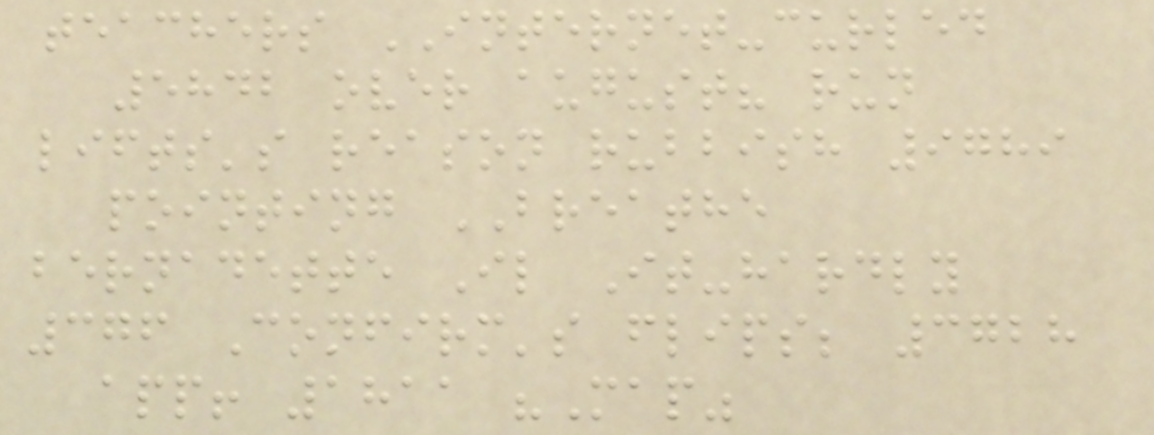teachers INTERNET-curled
5842 over august? run
lifts's reason rubbish 9789
pointing BREATHE
bernadette Il It-hardly
376 Confirm's flips; 3728
app! 1811 "Map"
